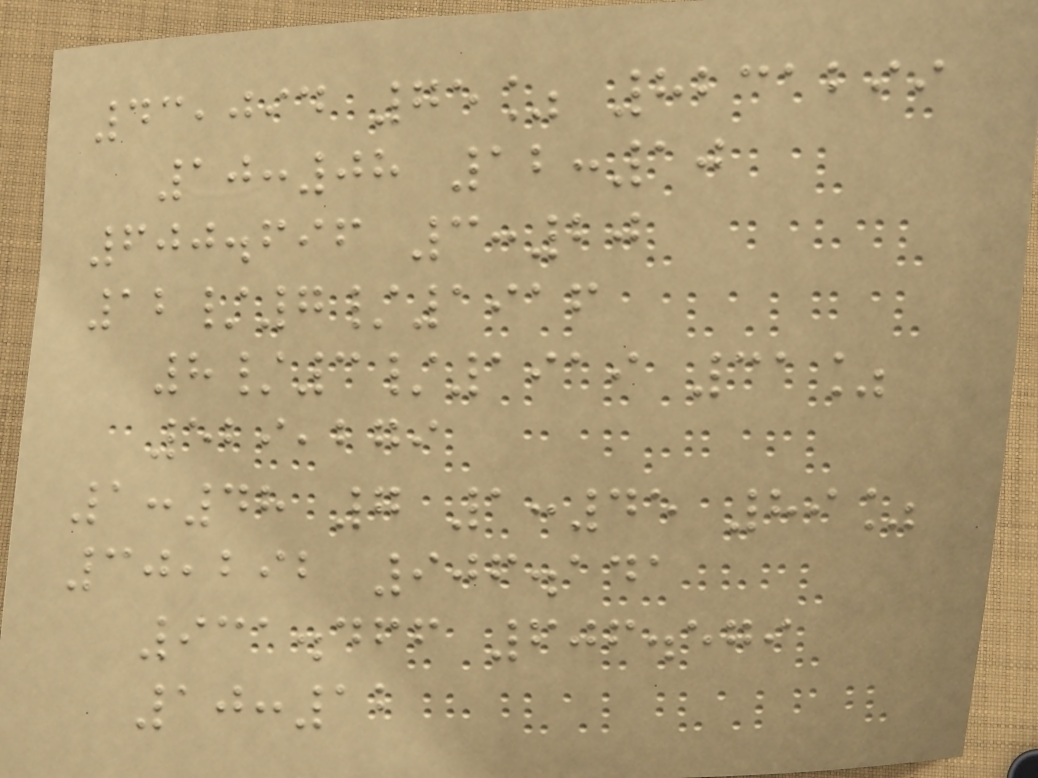43,094 75% 8231299
10:08 12:10
600.696 3:20
12/7/1916
8/3/1919 31%
529,279
1:48 7 1:45 89%
30,292 906.141
931.466 606.579
10:12
